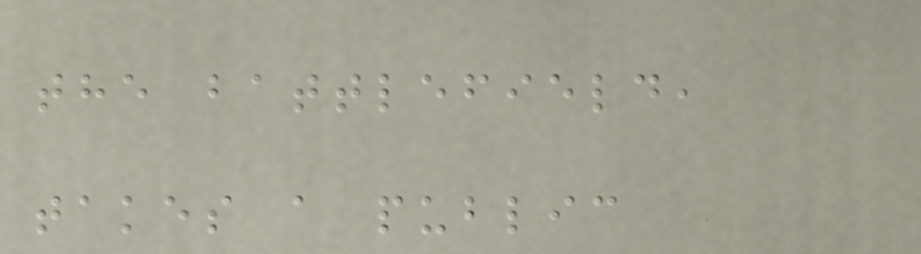the battlefield,
takes a public
